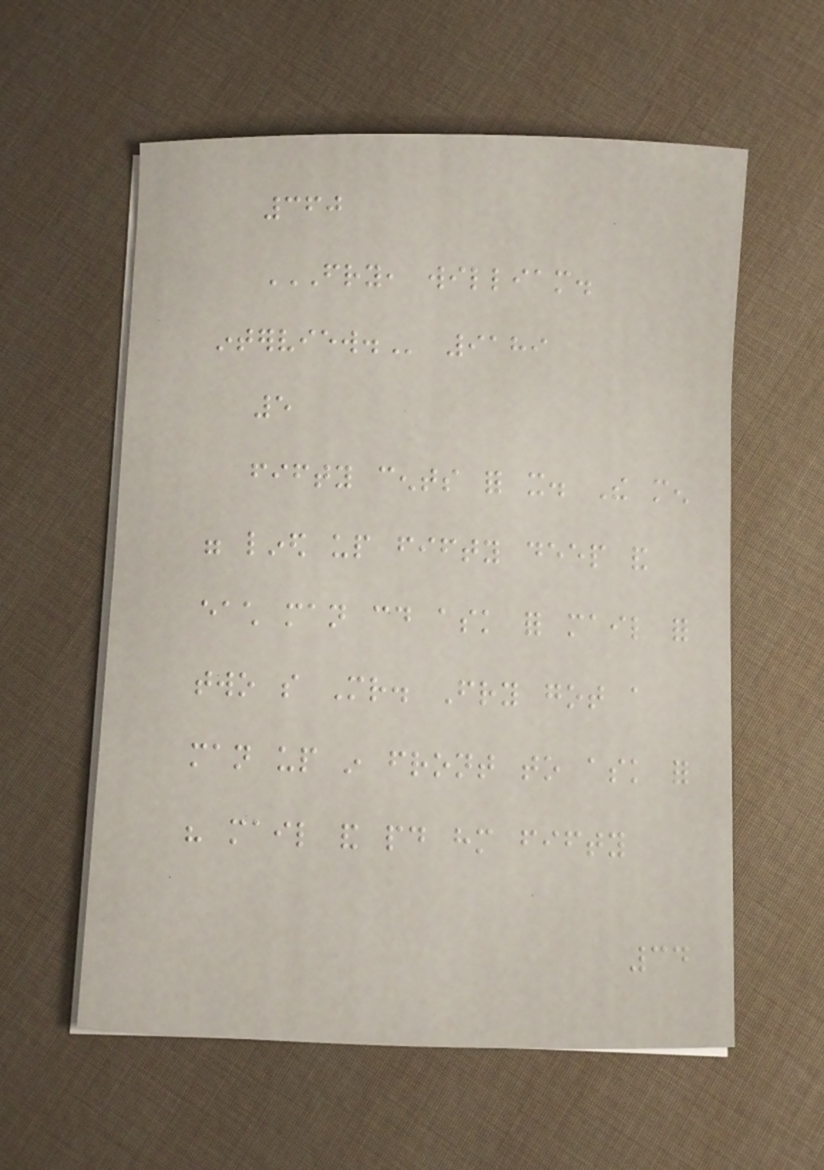360
FRY, WILLIAM.
INTERVIEW. 9189
5
fifty cents for it. The men
were lined up fifty deep and
each man could ask for mail for
two so Mr. Fry got a
man up in front to ask for
his mail and paid him fifty
34
